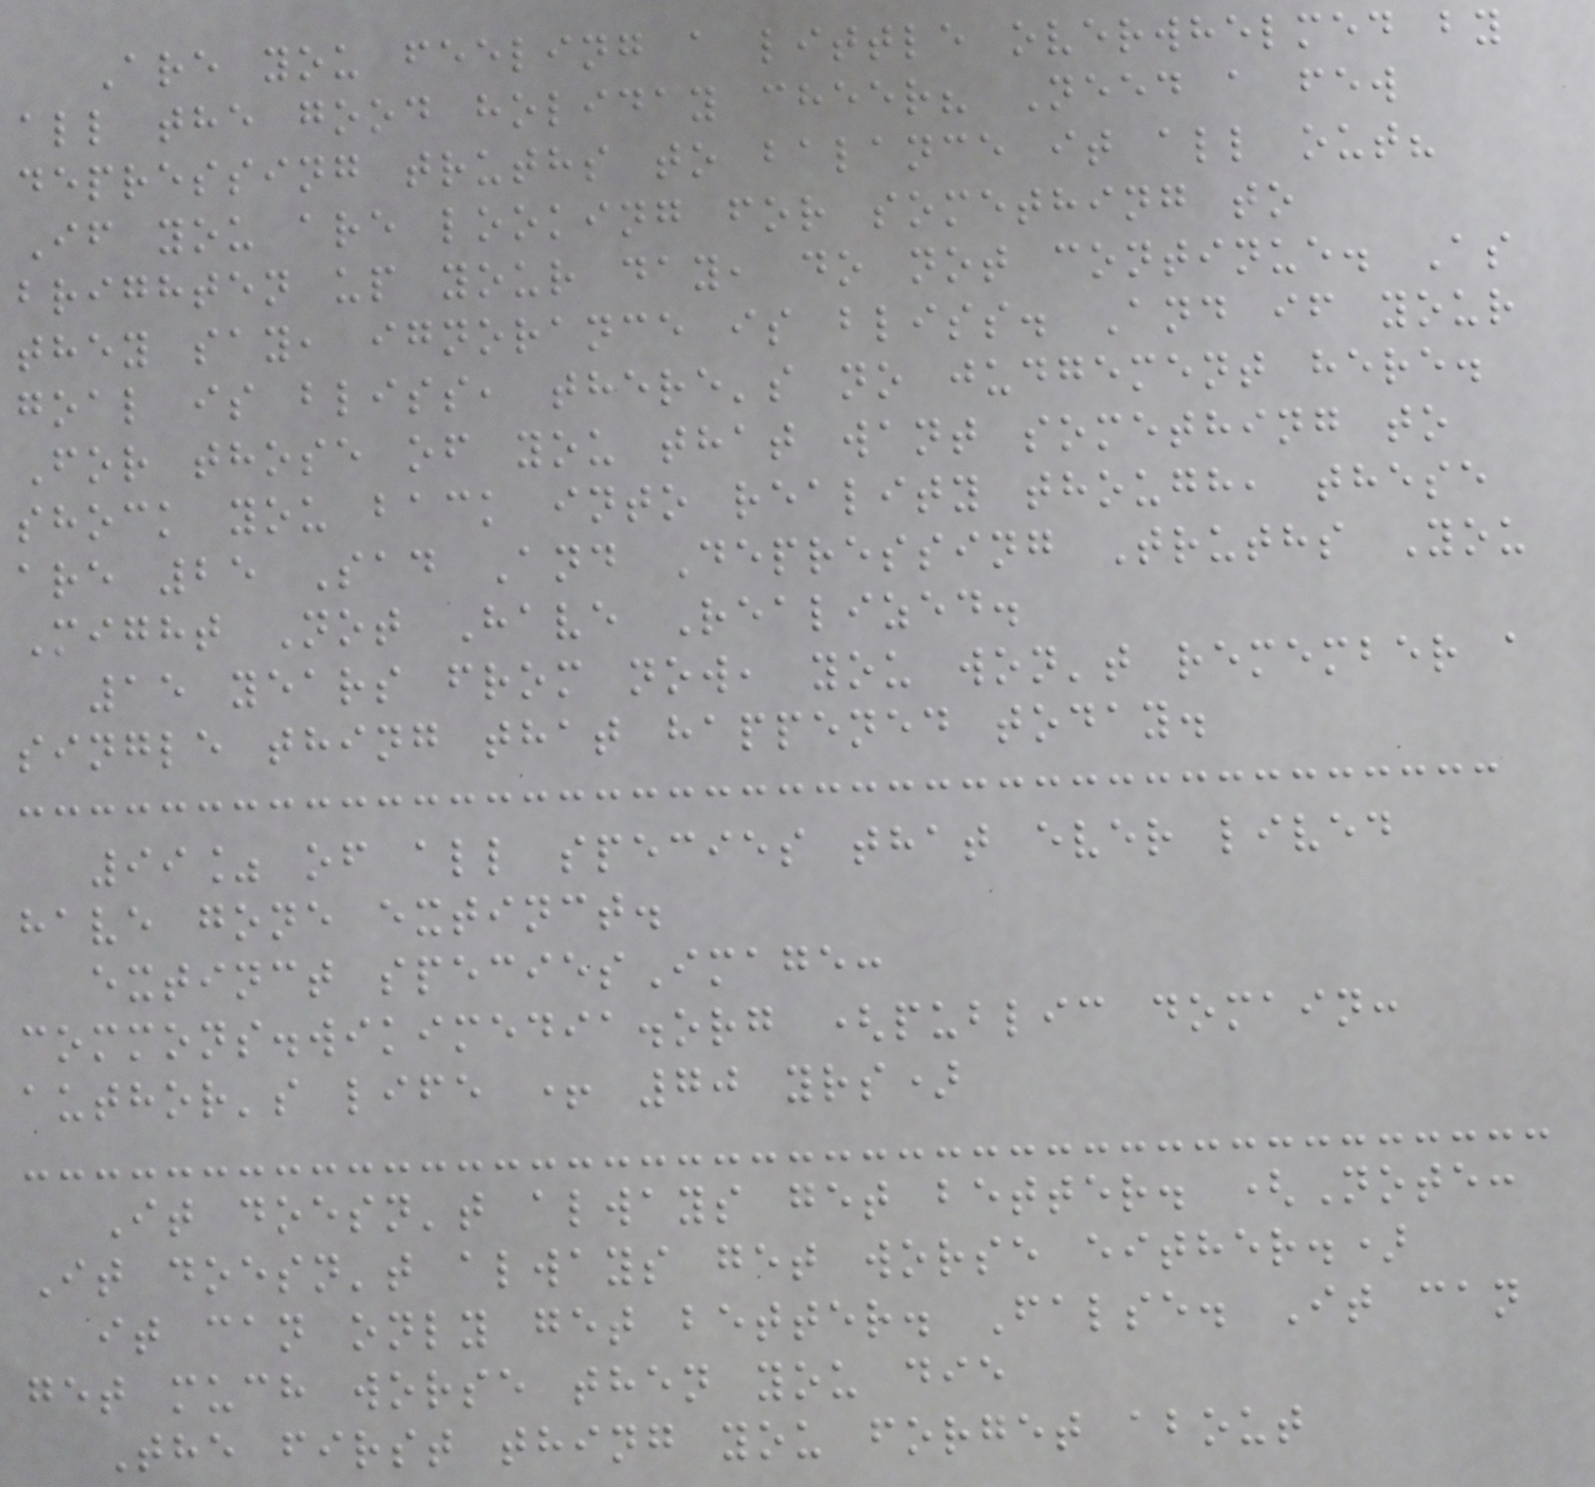Are you feeling a little overwhelmed by
all the good holiday cheer? Need a few
depressing truths to balance it all out?
If you are looking for something to
brighten up your day, do not continue. As
they say, ignorance is bliss. And if your
goal is bliss, there's no judgement here.
For those of you that want something to
shock you back into reality though, these
are 25 Sad And Depressing Truths You
Might Not Have Realized.
15 years from now, you won't remember a
single thing that happened today.
99% of all species that ever lived
have gone extinct.
extinct speciesImage:
commons.wikimedia.org (public domain:
author's life + 70 yrs)
It doesn't always get better. (Note:
It doesn't always get worse either.)
it can only get better. False. It can
get much worse then you die
The first thing you forget about
